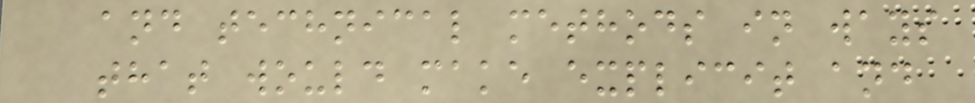and technical methods in ways
that would make explicit and
